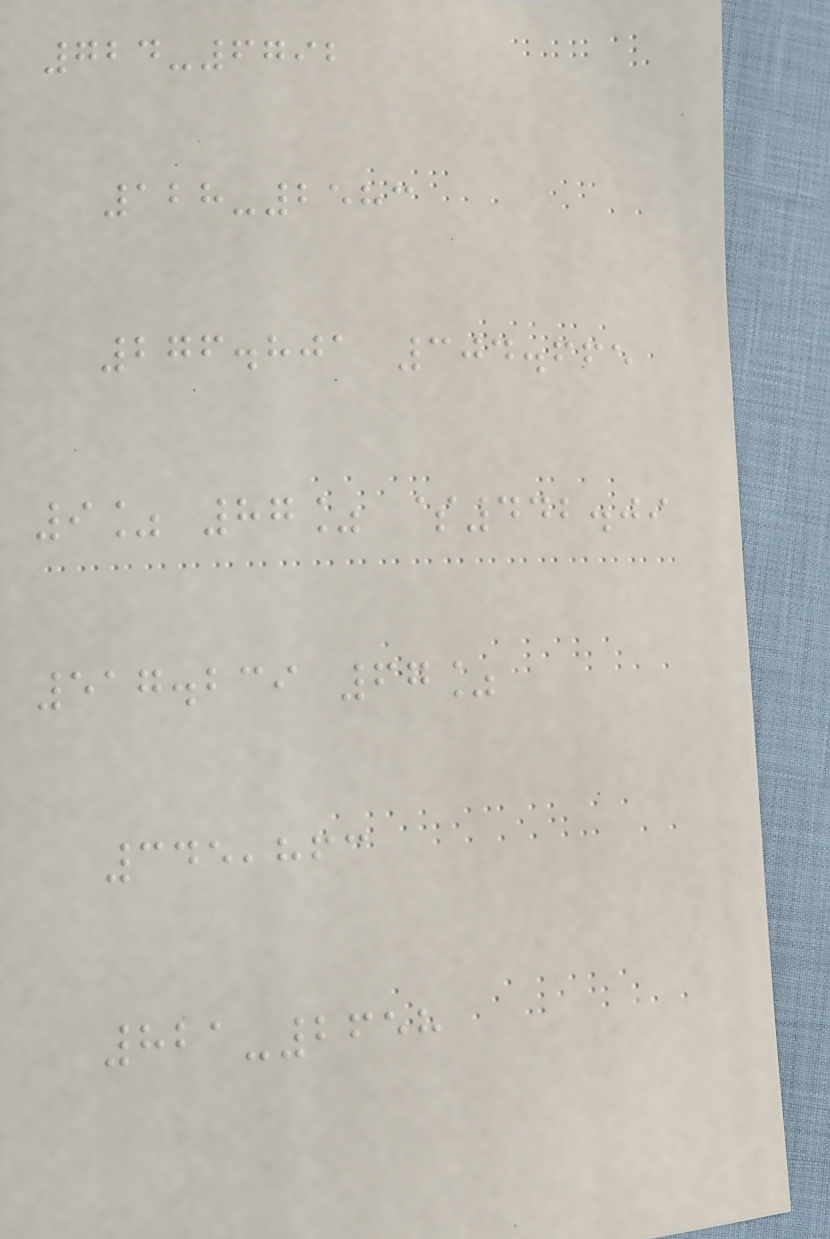724-6792
128-2583
276.801 304.665
9% 87% $442.09
517.239 67%
345,863
821-2658
